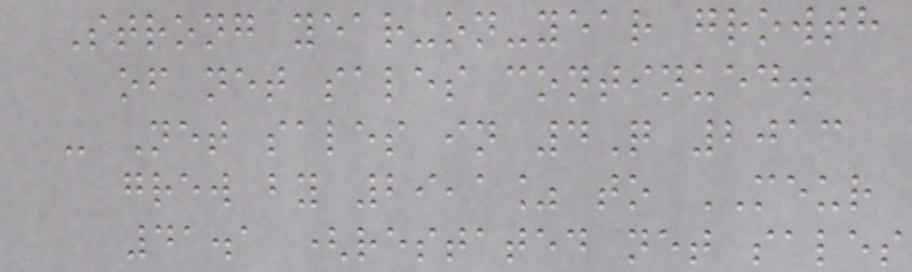Strong year-on-year growth
of net sales continued.
- Net sales in 4Q 2013
grew by 29,1% to MEUR
41.1 (restated net sales
